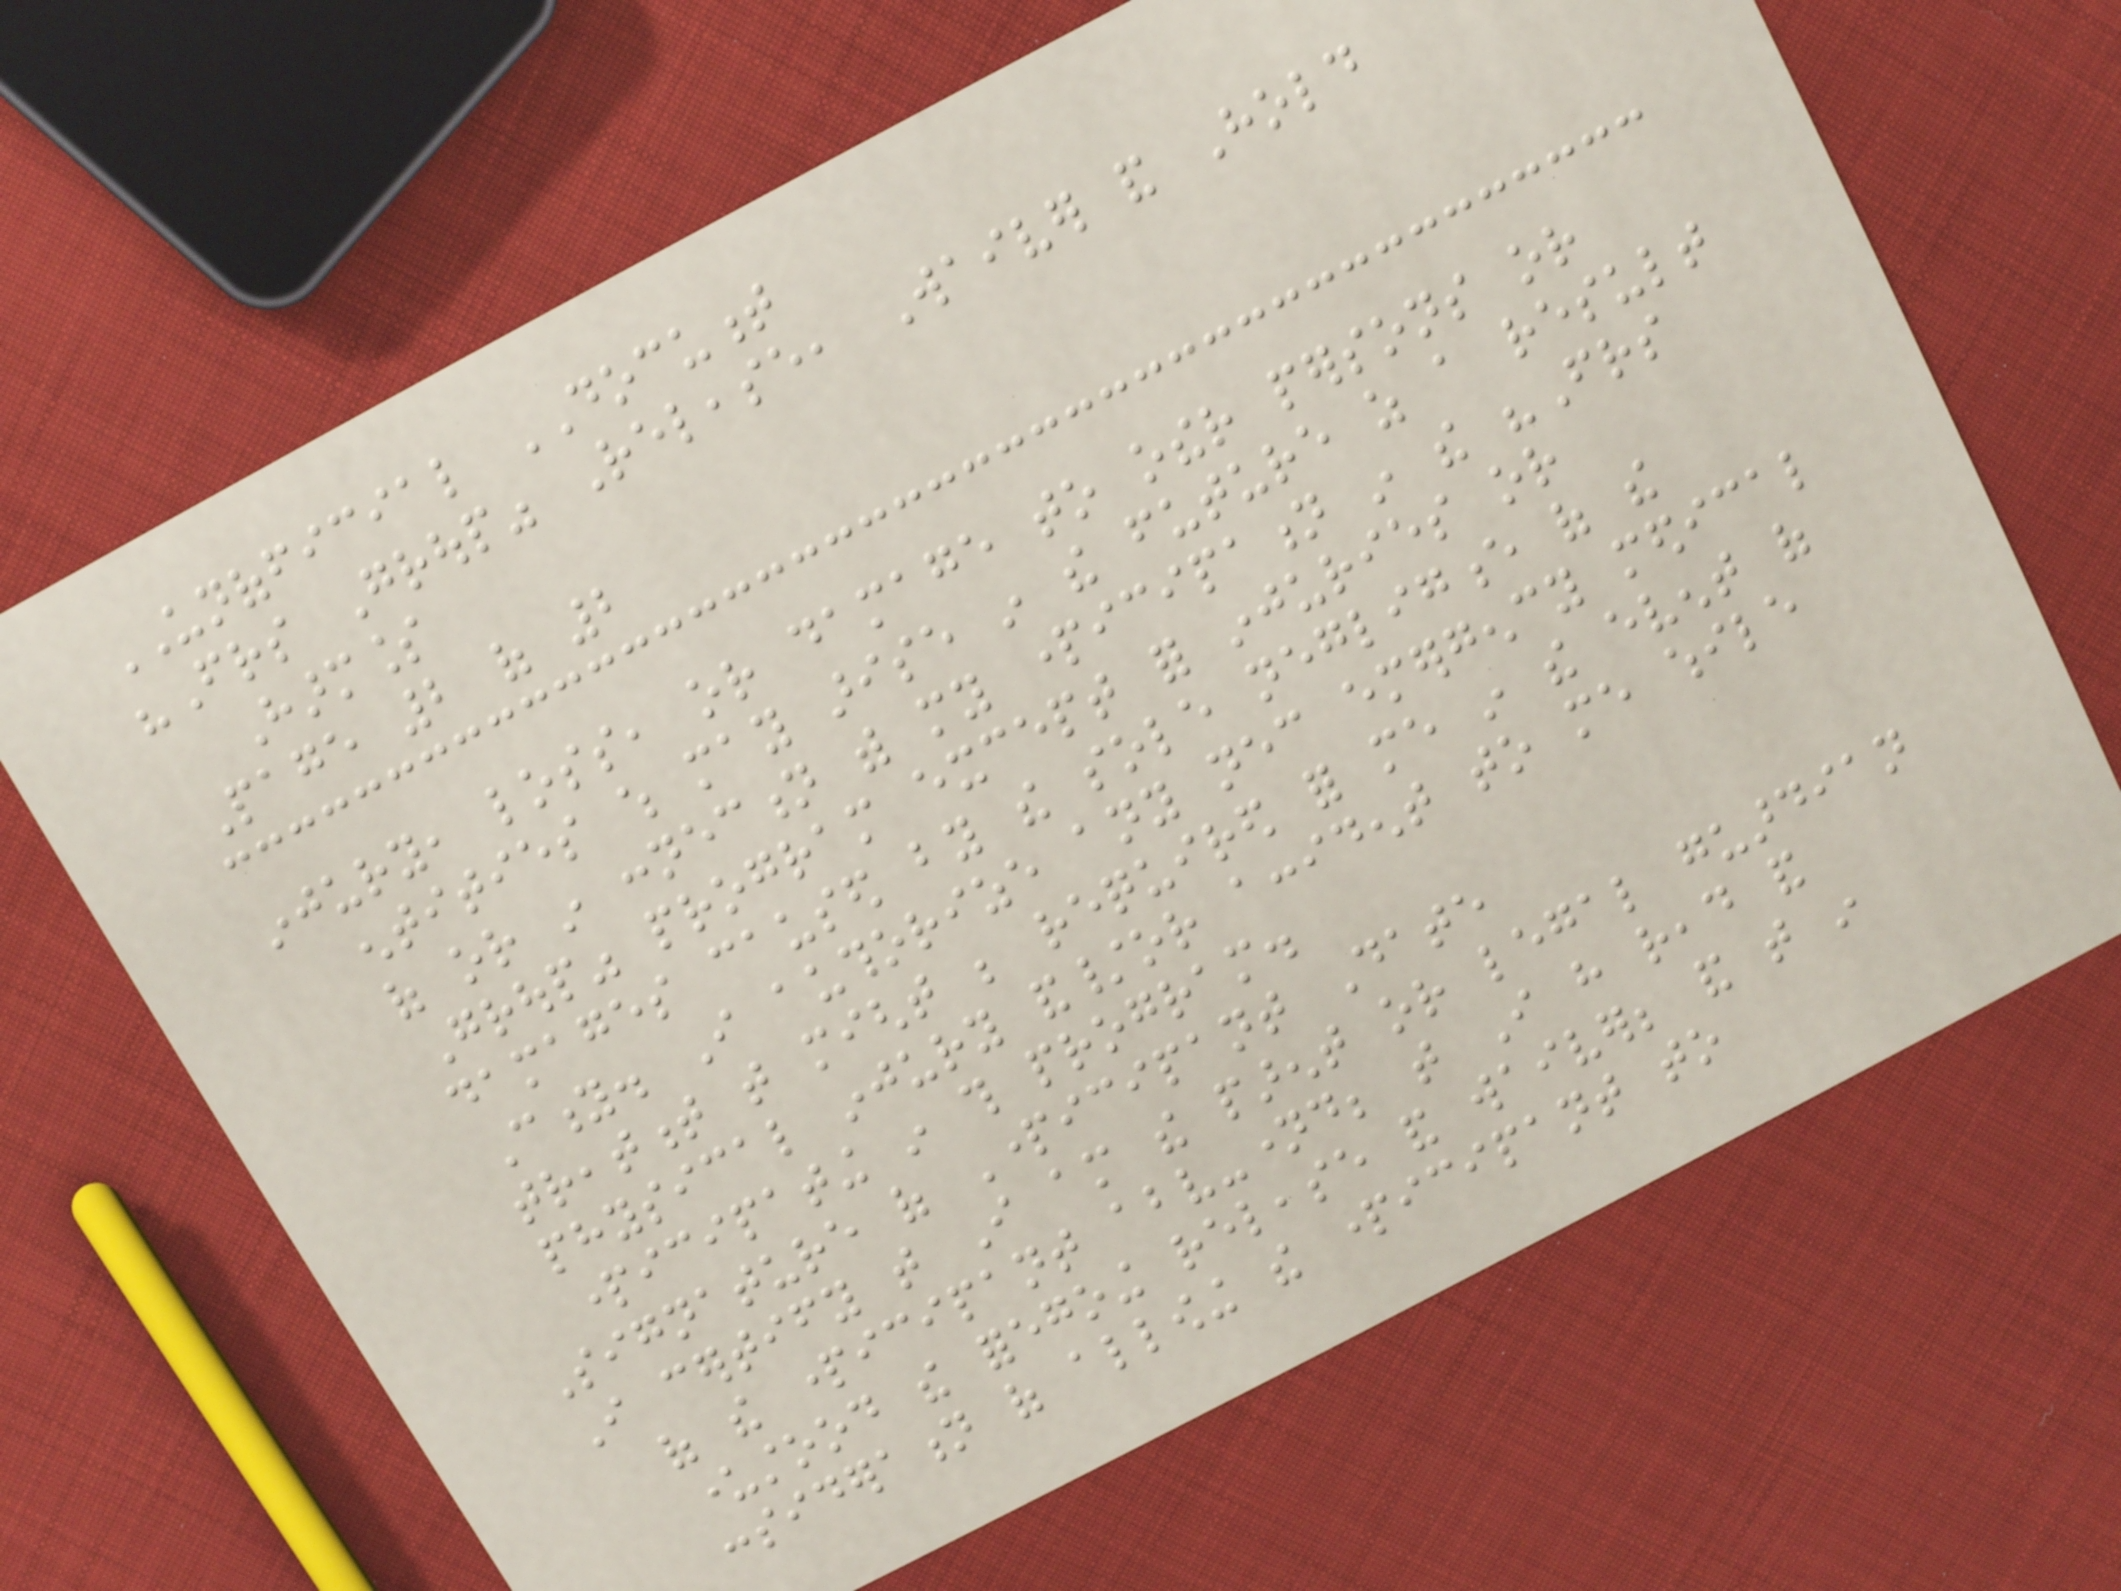UNOFFICIAL DOCUMENT
"Friends Group" Release, Waiver and Hold
Harmless
Page 2 of 2
injury, loss, or damage to other persons or
entities which may arise in the future as a result
of or in connection with my participation in the "Friends
Group" program except for injuries or
damages caused by the sole negligence of the
City. I authorize any necessary emergency medical
treatment that might be required for me in the event of
physical injury and/or accident to me while
participating in this program.
Signature of Participant Date
I certify that I am the parent or legal guardian
of the participant above-named; that I have read and
understood the foregoing release and waiver; and that in
consideration of allowing the participant to
